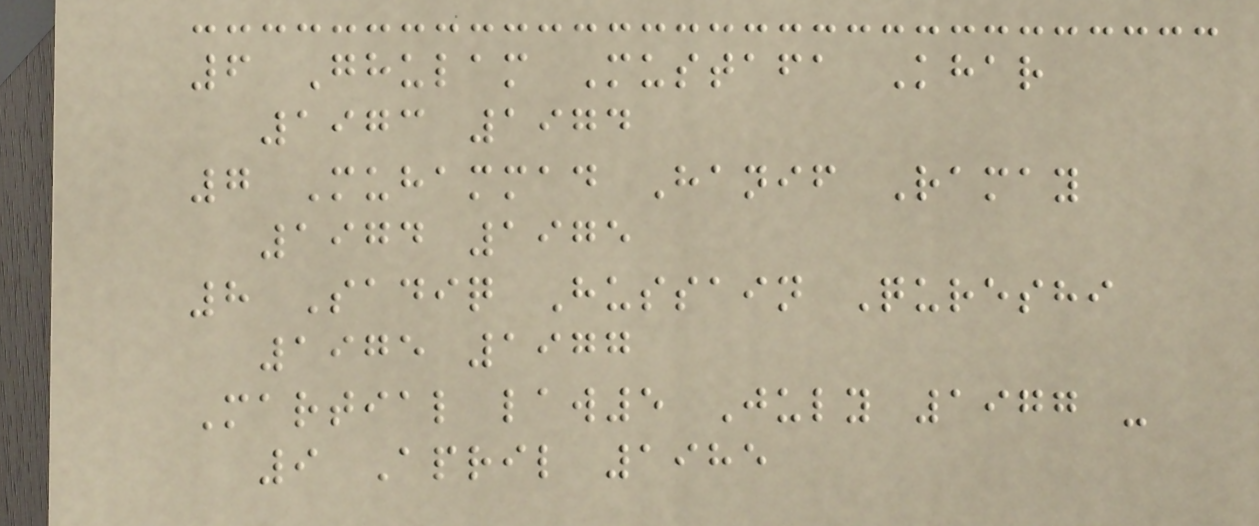6 Ghulam Mustafa Khar
1973 1974
7 Muhammad Hanif Ramay
1974 1975
8 Sadiq Hussain Qureshi
1975 1977
Martial law5 July 1977 -
9 April 1985
